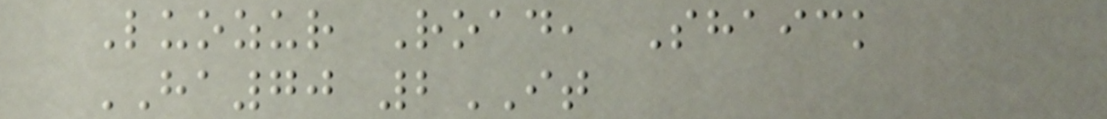Luozur Road, Shaick
HA70 2IT
